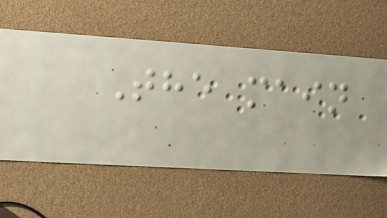The main
